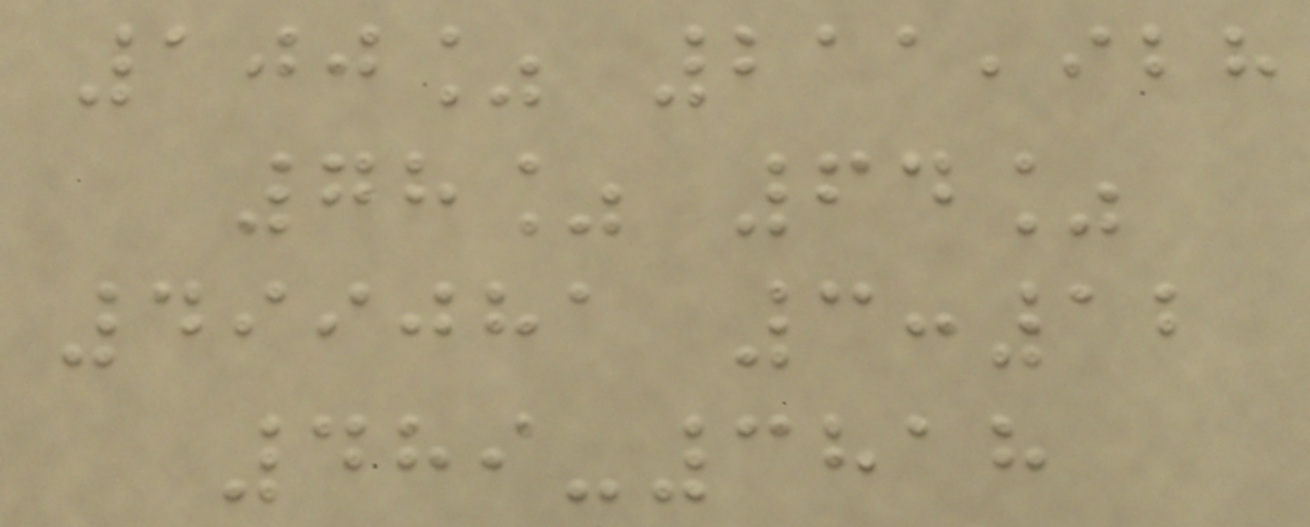100% 211,928
78% 64%
499081 3:12
489-3818
